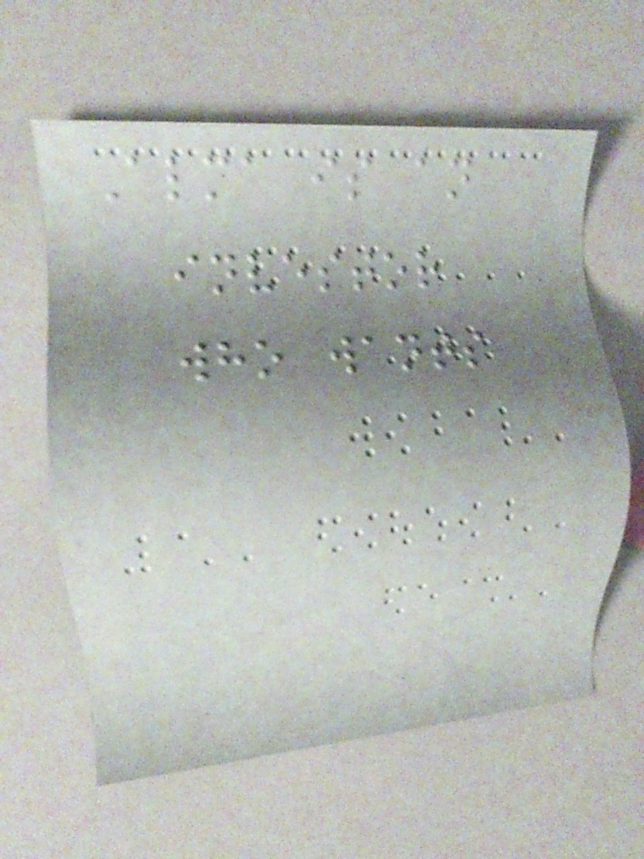Alma is an
investor
who wants
